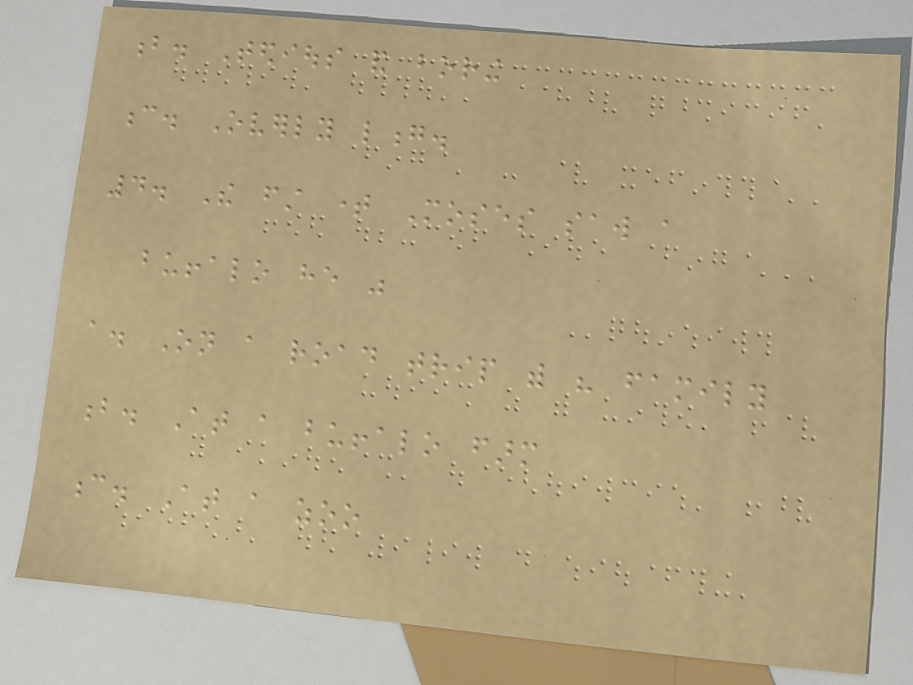b. Tedious and boring
c. Overly long.
4. The first time Moses saw a
buffalo he was
a. On a road trip with his family
b. At a buffalo farm
c. At a zoo
